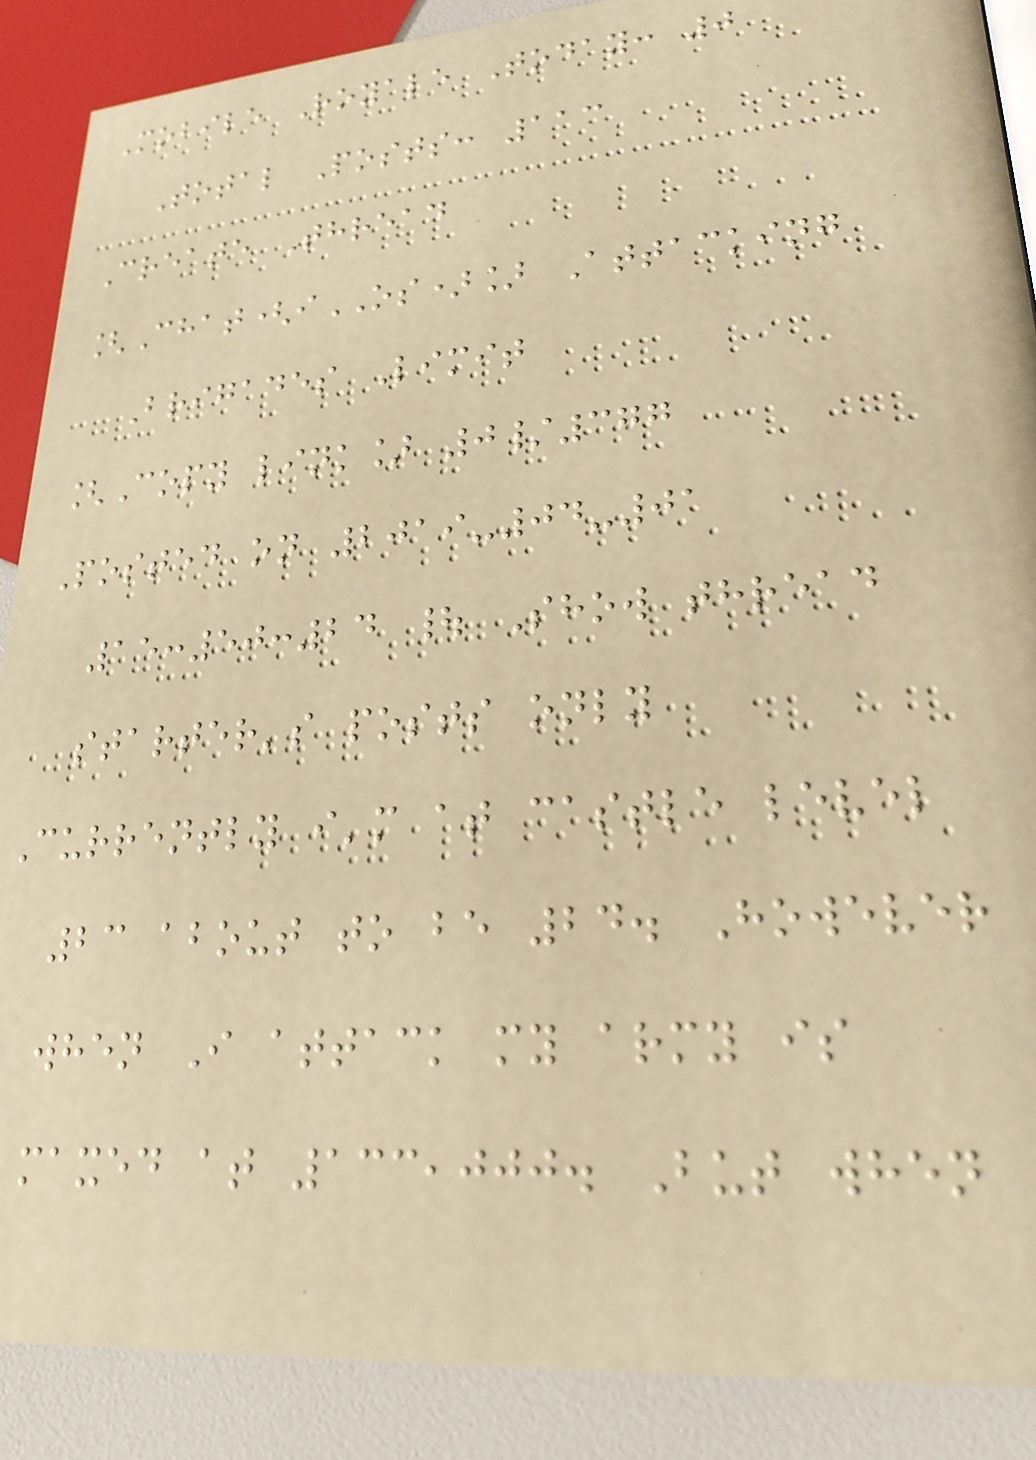Mobile Royale Today: 0
Total Posts: 113
Create Thread
[Chat(iOS)] Attacking
Brigades Limit
[Copy link] 0/377
Posted on 2019-04-01
15:50:24 | Show thread
starter's posts only
Currently i'm at castle level
23 about to be 24. However
when I attack my army is
maxed at 133,000. But when
